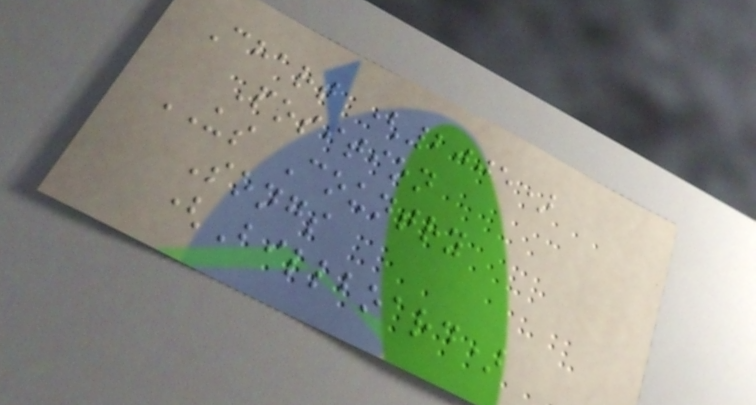Chart (2005)
Position
US Country
Songs
(Billboard)
